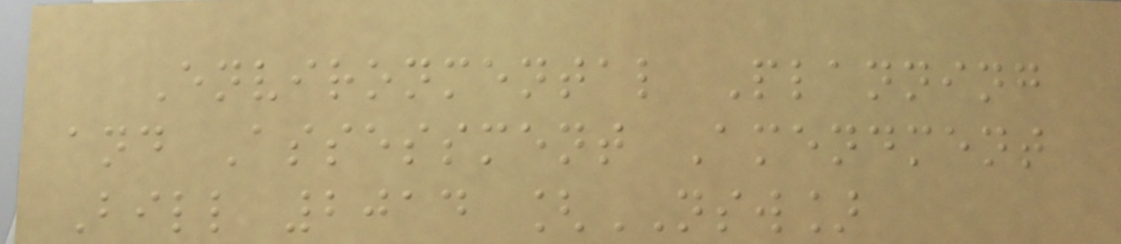Environmental Planning
and Assessment Amendment
Bill 2014 [NSW]
